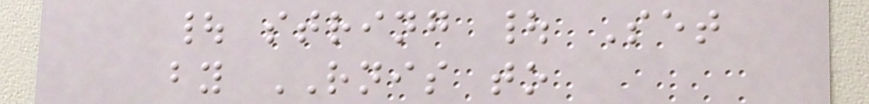| string | Set
by RNIS to
